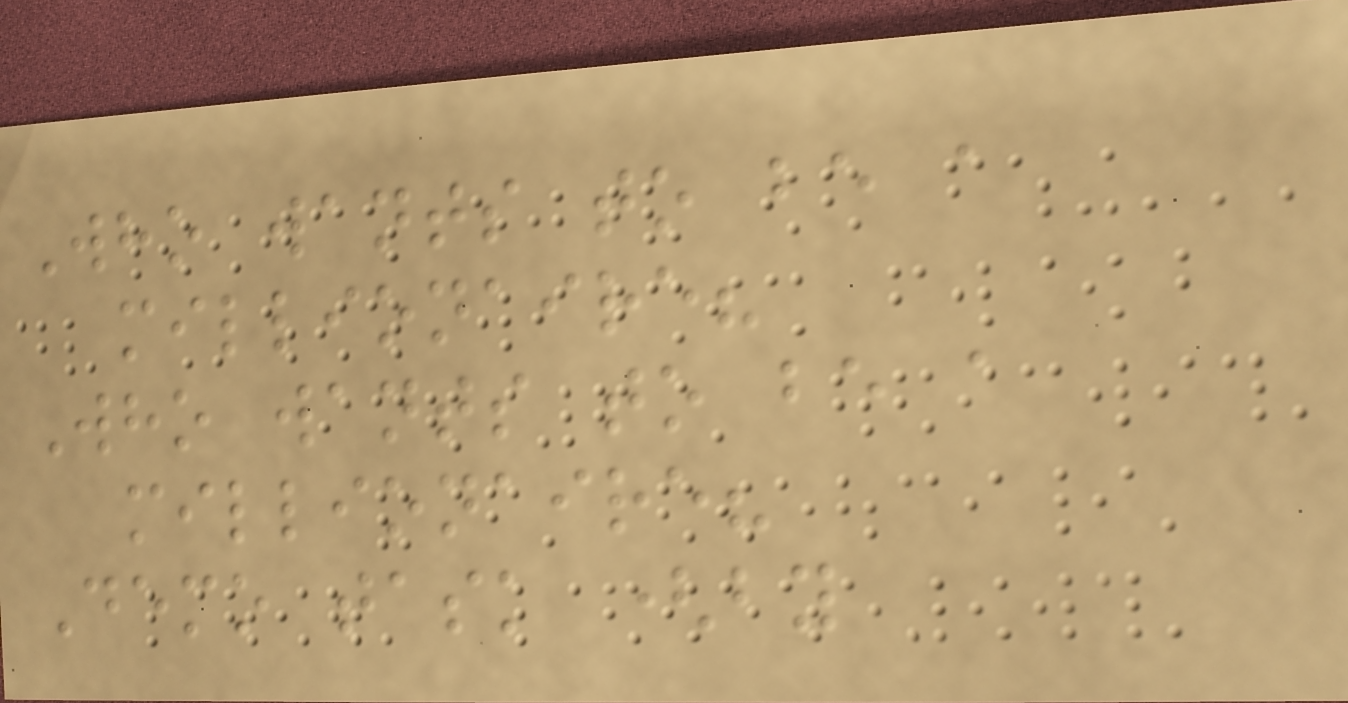Who wants to be a
millionaire?
Who wants to be a
millionaire?
Demo task (by
